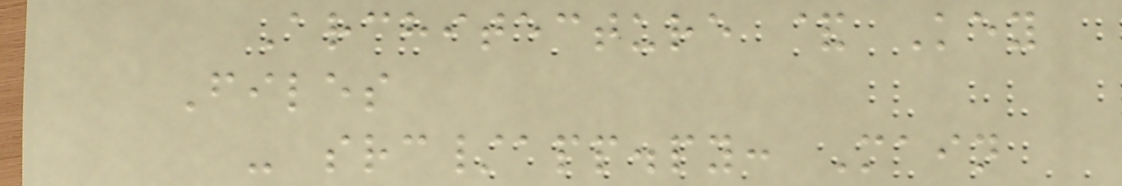Architecture & Key
Files
- src/app.py: Main
